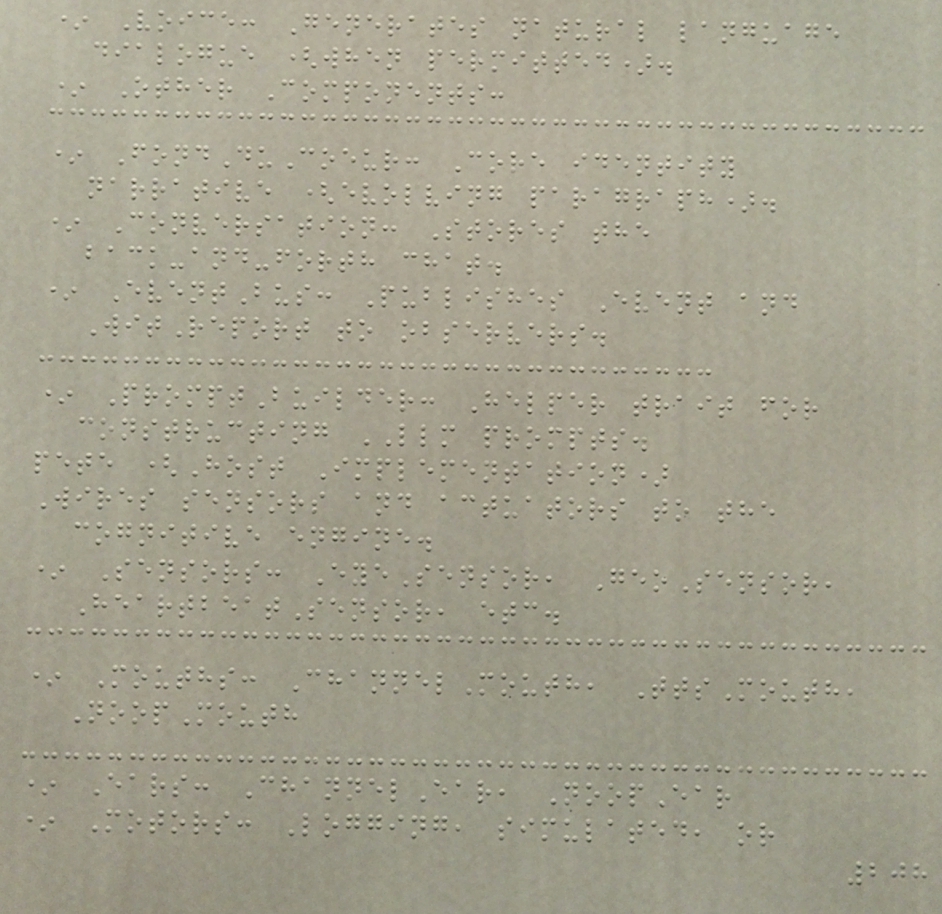* Voice: Generates natural language
dialogue (when permitted).
* Other Components:
* FondDuCoeur: Core identity
narrative (evolving paragraph).
* Conversation: Stores the
back-and-forth chat.
* EventBus: Publishes Event and
WitReport to observers.
* PromptBuilder: Helper trait for
constructing LLM prompts.
pete (Host Implementation)
Wires sensors and actuators to the
cognitive engine.
* Sensors: EyeSensor, GeoSensor,
HeartbeatSensor, etc.
* Mouths: ChannelMouth, TtsMouth,
NoopMouth
* Ears: ChannelEar, NoopEar
* Motors: Logging, simulated, or
208
